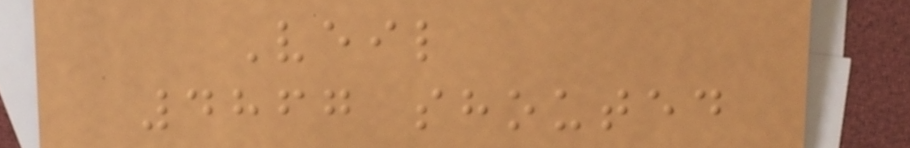Veil
4867 shouted
